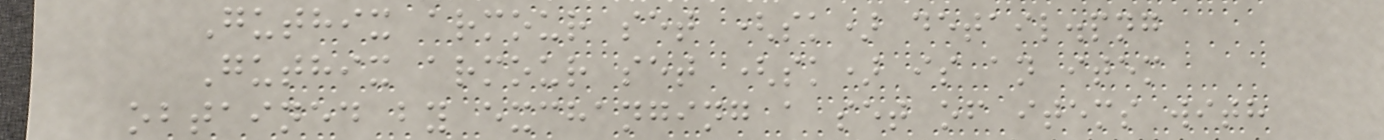Guthix armour set (sk) detail.png
Guthix armour set (sk) is an item
obtained by exchanging a set of items with
